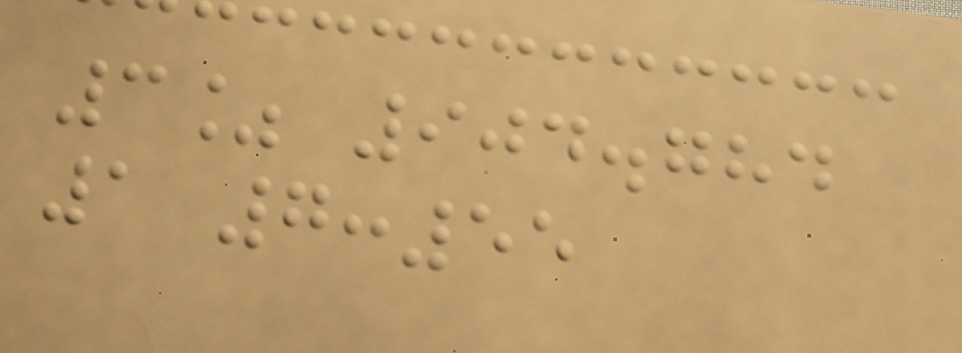3% 904.784
1 7:55
